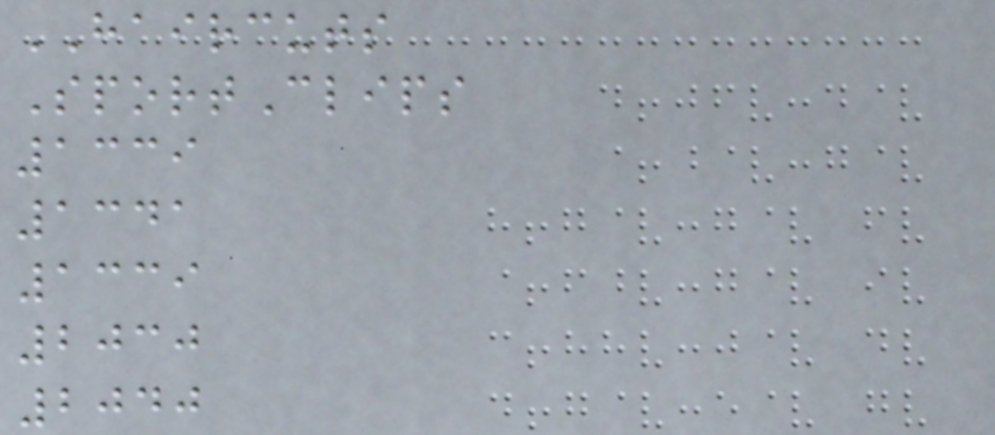HAIRCUTS
SportClips
1339
1341
1339
2030
2040
